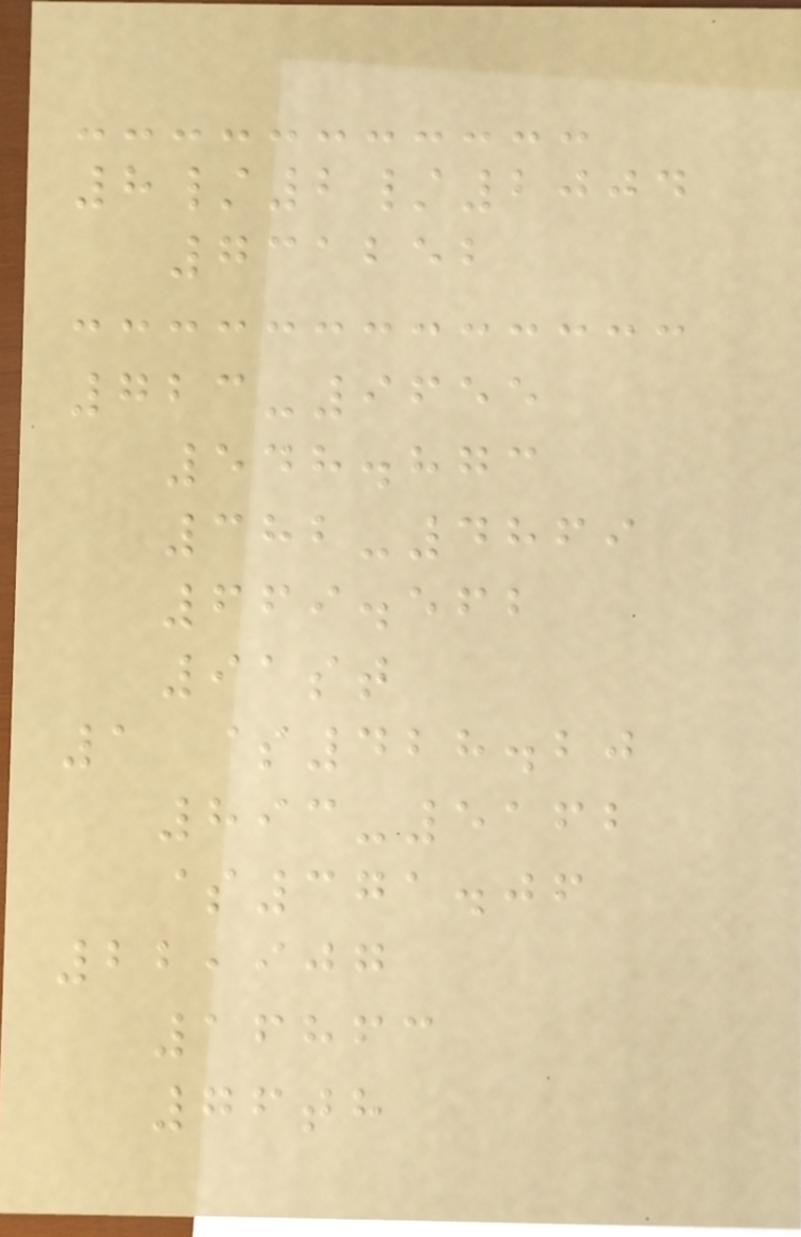8/2/2004
731252
723-9655
548.873
382-4869
669.562
91st
1 $428.20
893-5162
$371.06
22,907
16863
76th
